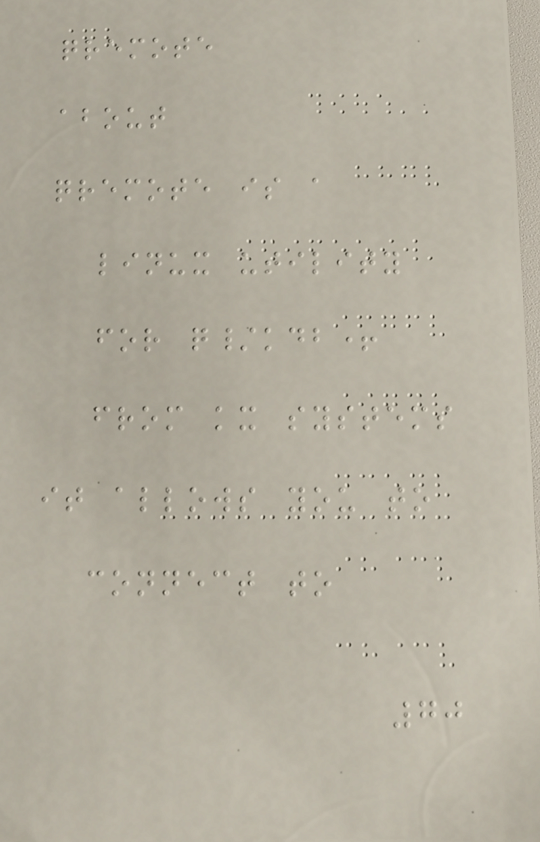qremote
about
qremote is a
linux utility
for q/kdb+
from kx systems
it allows you to
connect to
70
